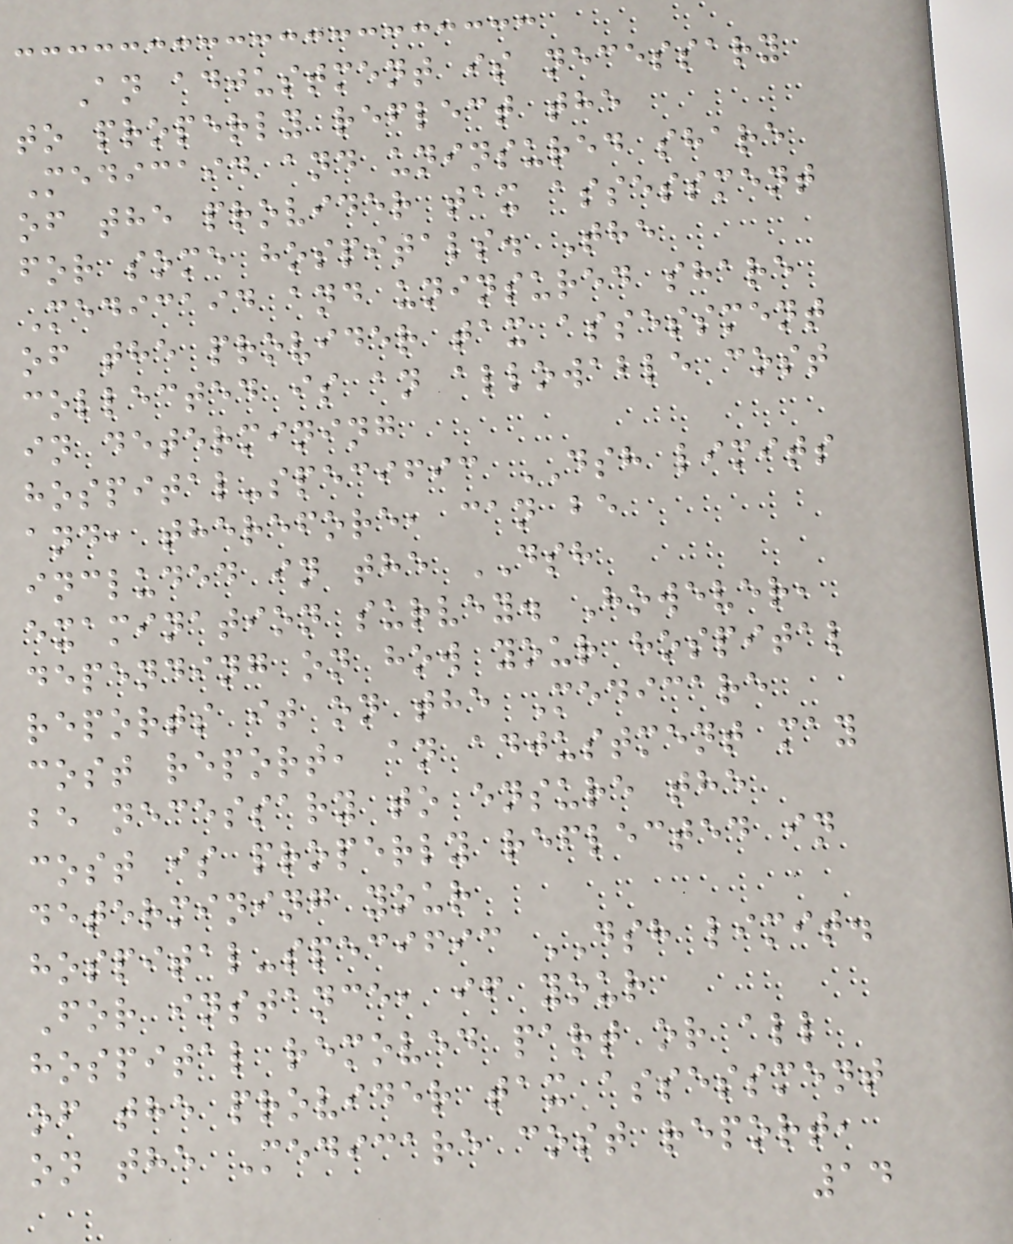An adjustment is necessary
to properly reflect the
Medicaid and uninsured share
of the provider tax assessment
for some hospitals. The
Medicaid and uninsured share
of the provider tax assessment
collected is an allowable cost
in determining
hospital-specific DSH limits
and, therefore, can be
included in the DSH
examination survey. However,
depending on how your hospital
reports it on the Medicare
cost report, an adjustment may
be necessary to ensure the
cost is properly reflected in
determining your
hospital-specific DSH limit.
For instance, if your
hospital removed part or all
of the provider tax assessment
on the Medicare cost report,
14
